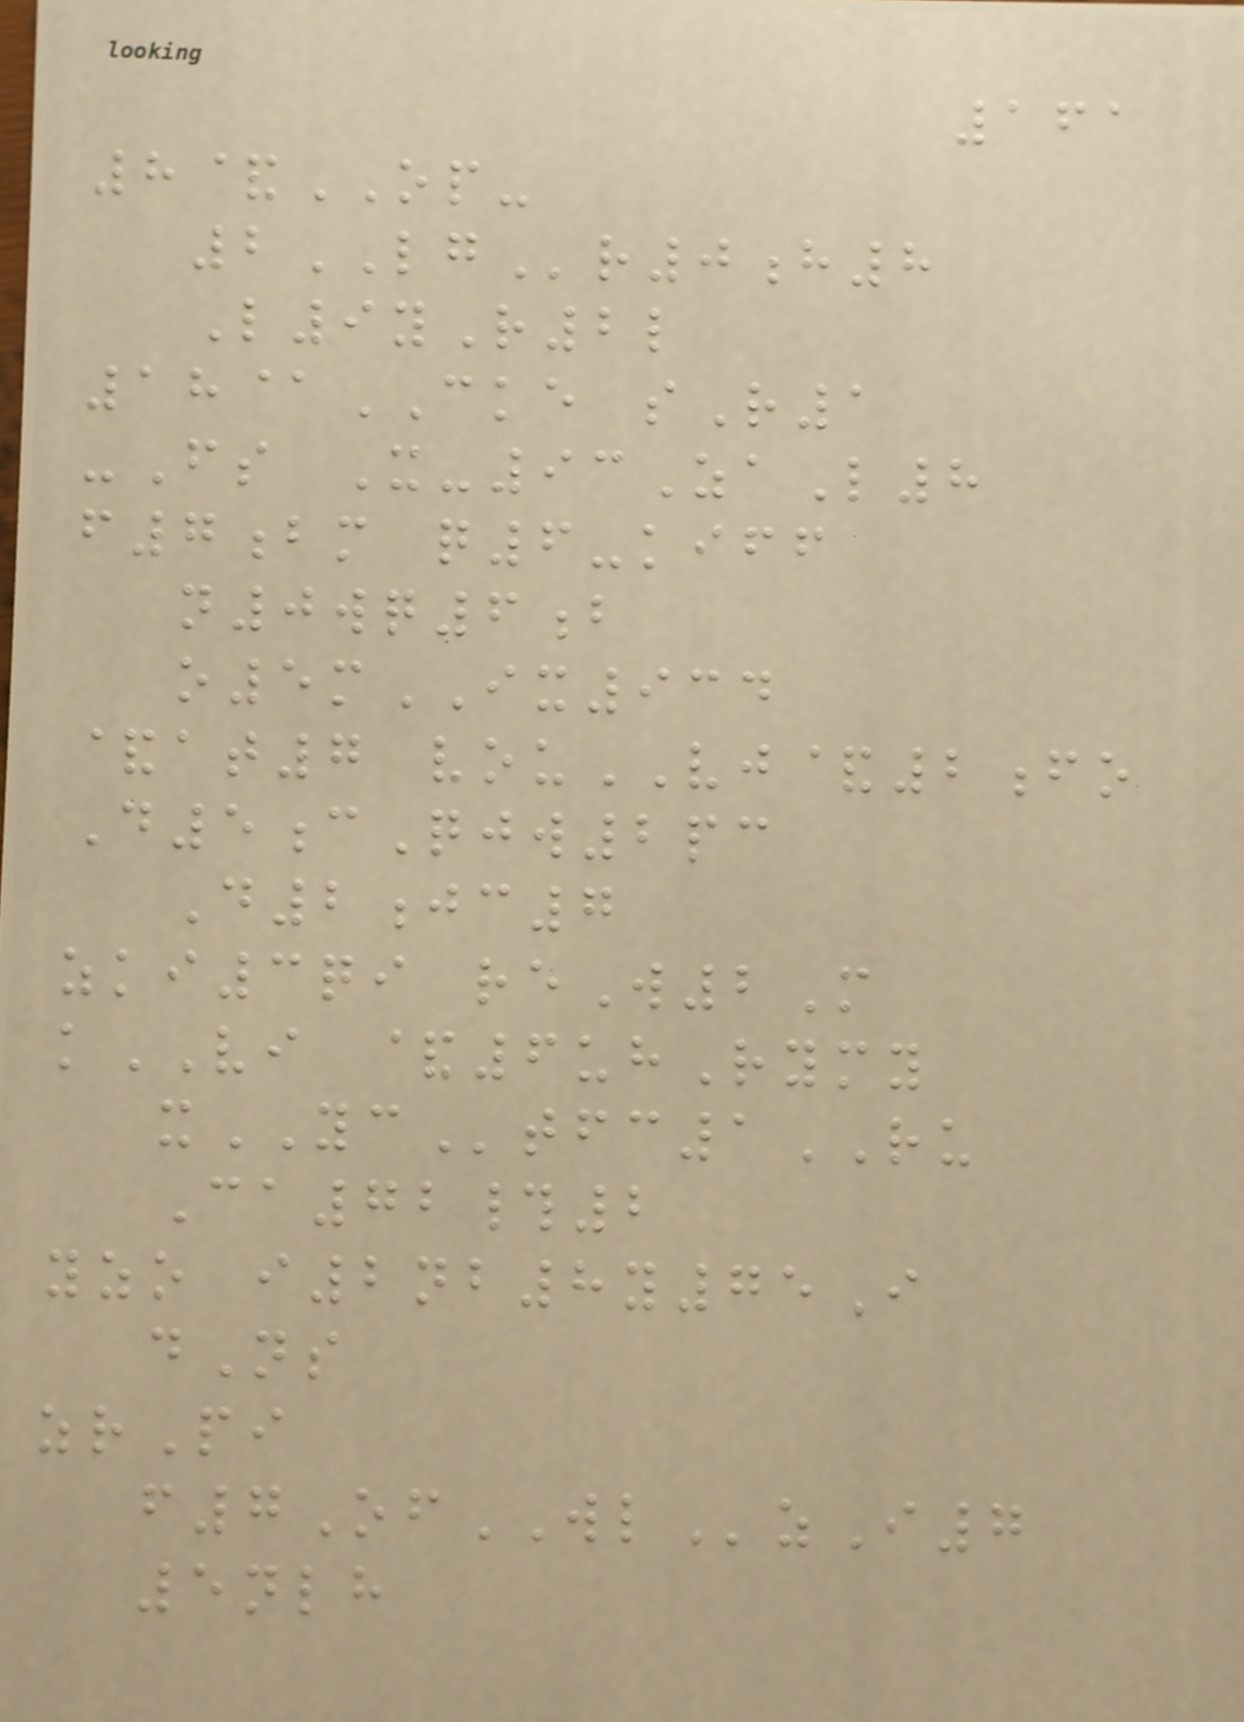161
8&OP-
2LGr0h8
L9yR2l
18@CKE sR1
-Fs X-93ZaL8
f7bm q6-kiff
n0wq6b
o5mIX934
&at7 vouVJ&2fo
D5cQjw2pc
D2jc7
zki3qi reW2M
kVI &6uhRymy
xYCtfc1RU
Ca72#2
yzo i2nb8y75I
dNs
zrPi
f7OfWLzI7
5nlh
